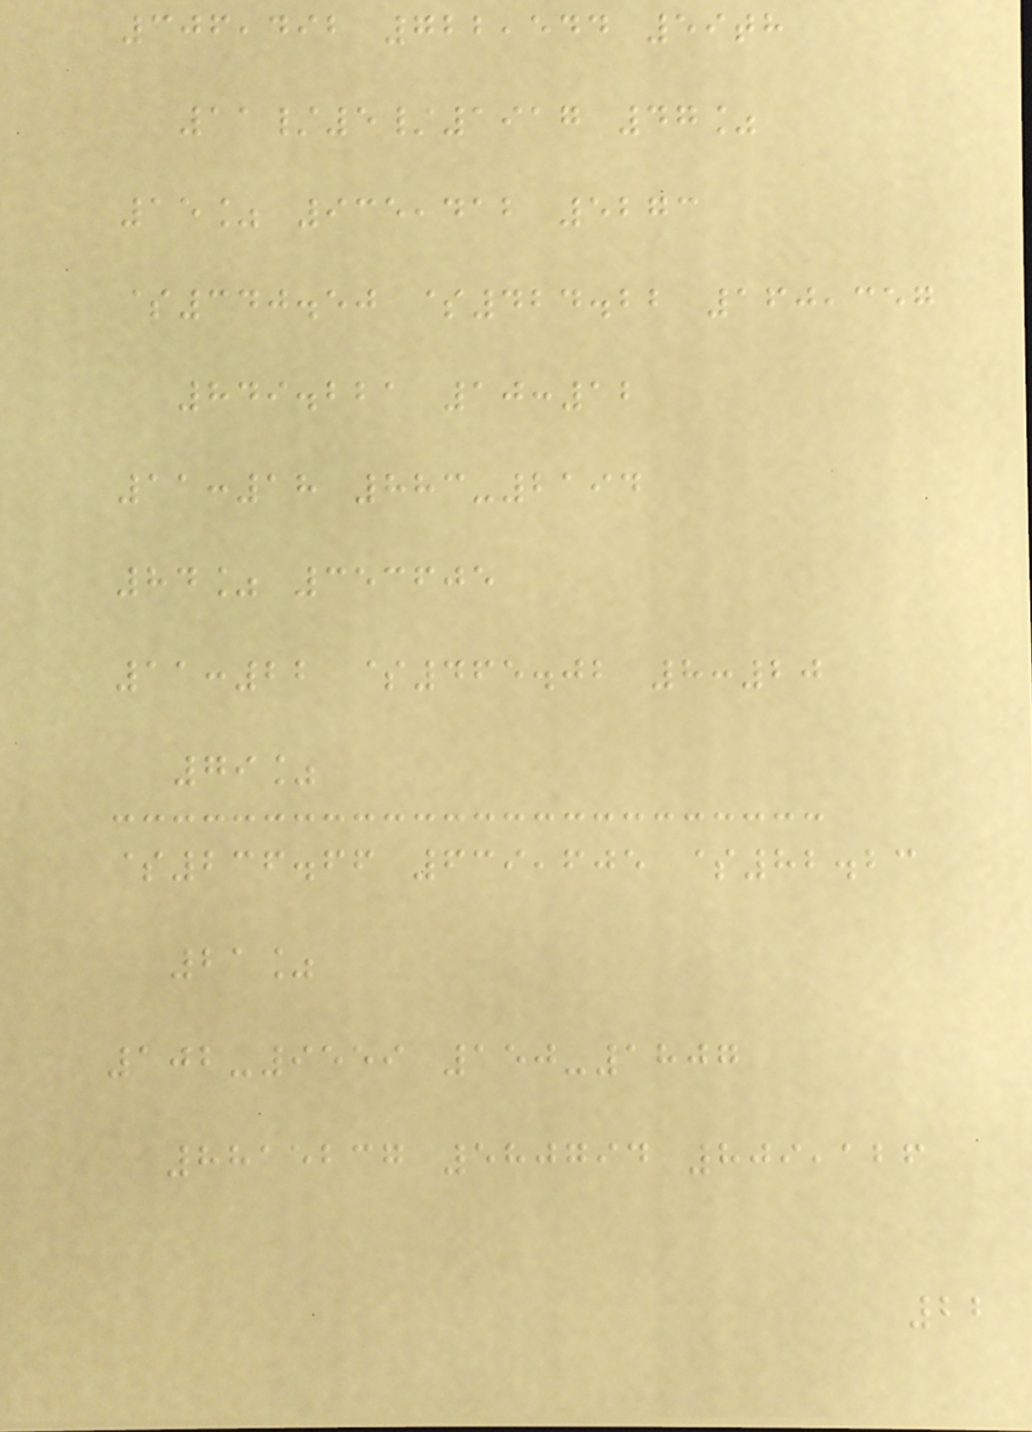306,492 722,544 59th
11/5/1917 47%
15% 935,412 5273
$340.50 $424.22 160,357
849.221 10:12
11:18 883-2194
84% 353605
11:22 $465.02 8:20
79%
$236.66 639,605 $82.23
21%
102-9559 150-1807
8815237 580794 809,126
22
